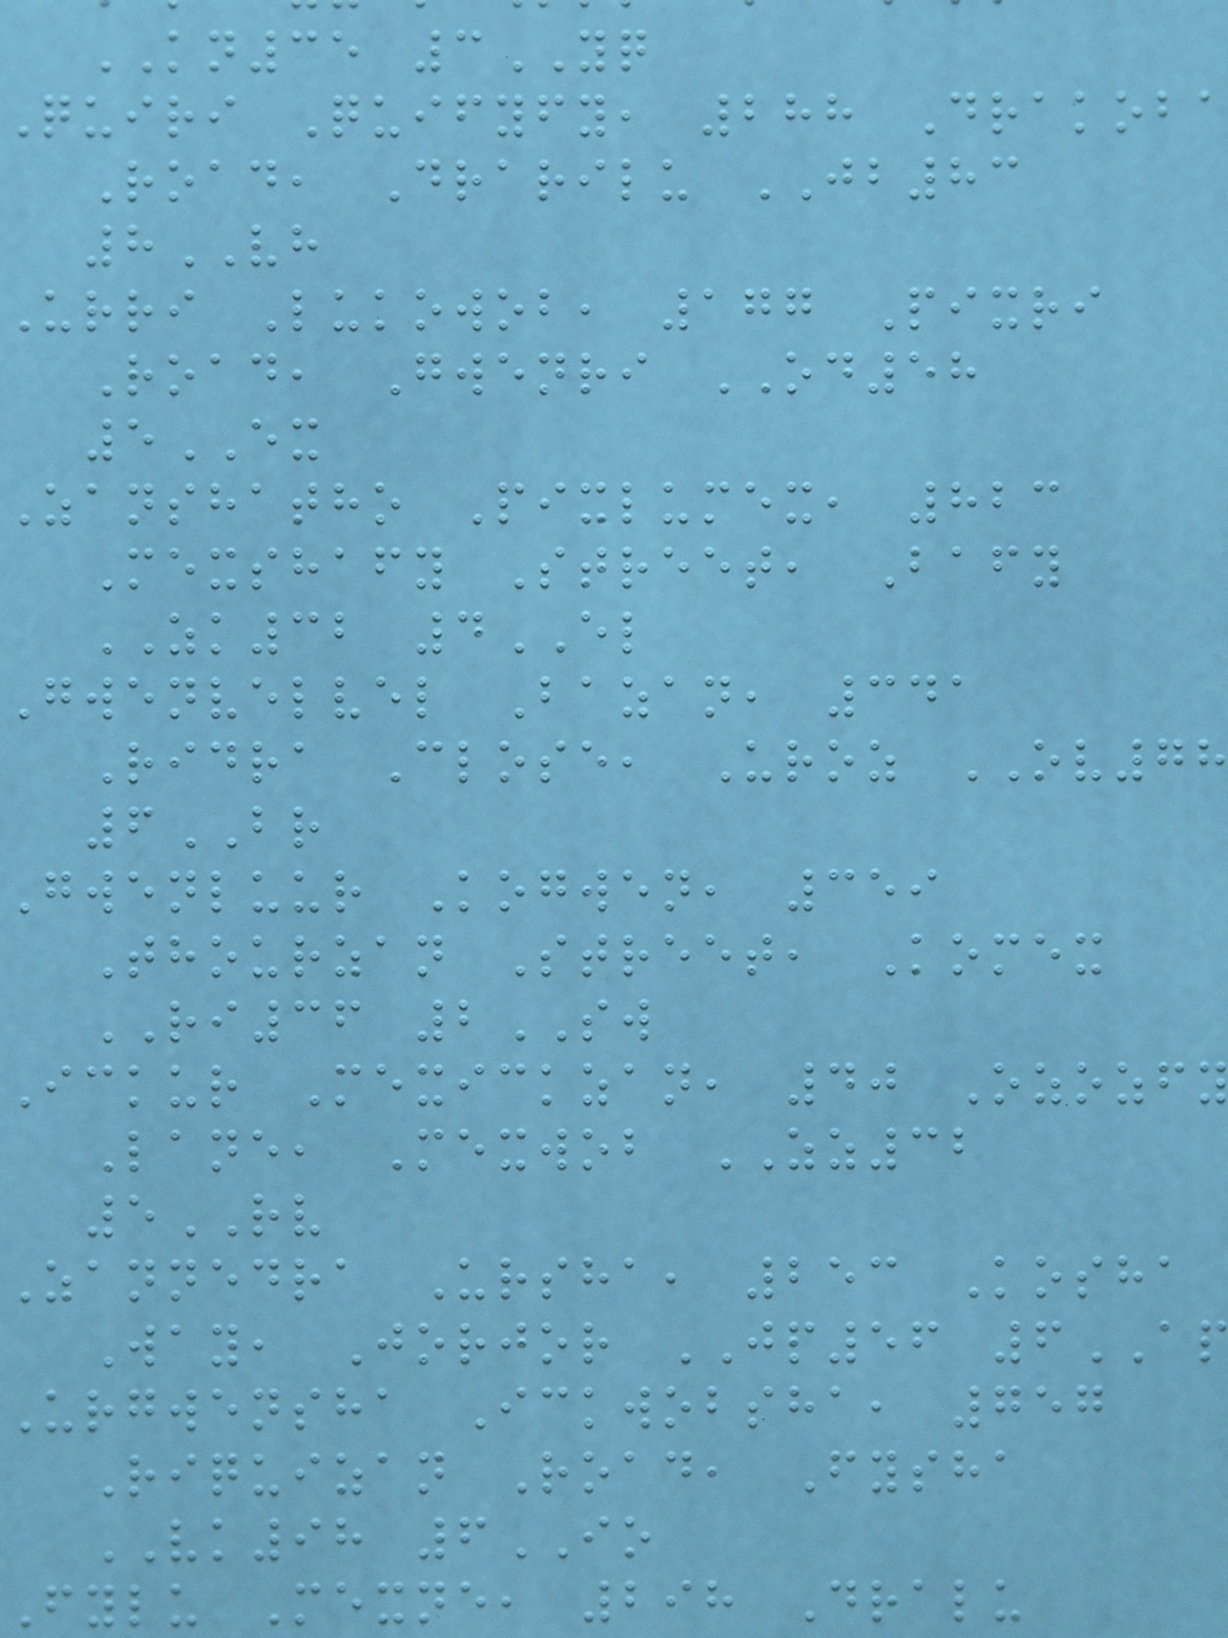KN35 3YQ
Quiri Quifyfy, 288 Drakoba
Road, Drarilu JB83
8VH
Urri Lukowob, 177 Pixri
Road, Gwenri OD58
5EX
Zanshatho Pixlumex, 823
Mexshafy Street, Bafy
ZK32 4EL
Gwenvelvel Bazan, 341
Ridra Close, Uroz OV78
6BR
Gwenluur Kogwen, 359
Thourzan Street, Komex
RI36 2SW
Ickur Mexickzan, 40 Ozozfy
Lane, Mexwob ZZ32
5RV
Zannedra Ursha, 253 Kosha
Way, Jorjor JP56 6AP
Urgwensha Ickwobsha, 757
Riquizan Road, Fysha
VK98 6IO
Fylu Mexne, 298 Dralu
